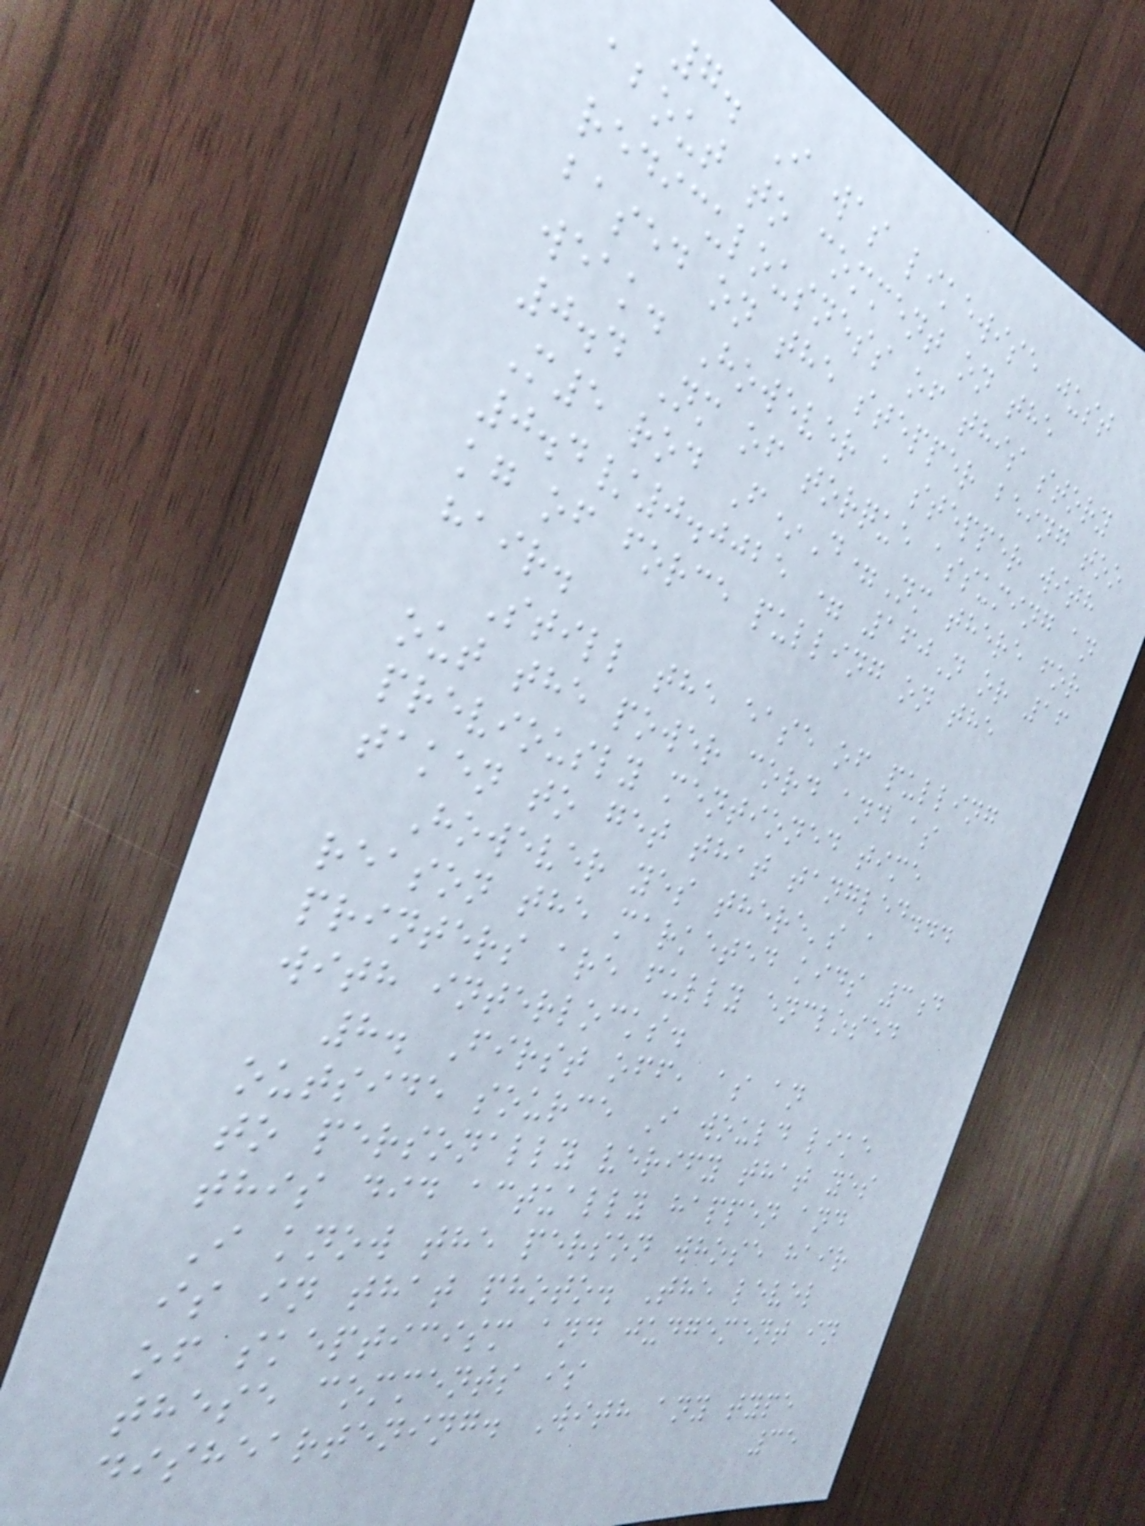7. I was likewise just
about to comment on the
rediculousness of this story
based on the stepper being too
weak. However a stepper with
0.4 Nm of torque assuming an
M5 rod F*D=Nm there for
0.4/0.0025 = 160N or 16
kg of force pulling on the
hair.
Still the ease of pulling
out the power cord and as
previously mentioned time
taken to get that tangled...
However yes there's a
reason the marketed kids 3d
printers are fully enclosed
with interlocks.
8. First off, as an
outside source I would like
to personally verify that yes
this did actually happen and
I know the person whose hair
is in that photo. The level
of skepticism and judgement in
these comments is
disheartening. With any type
35
